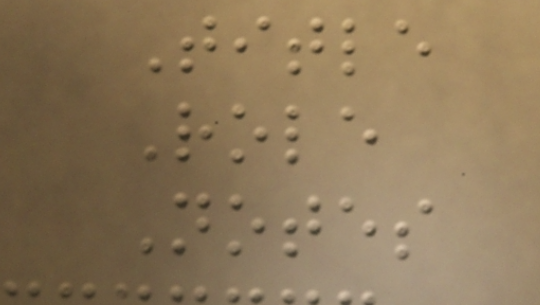Title
Role
Notes
